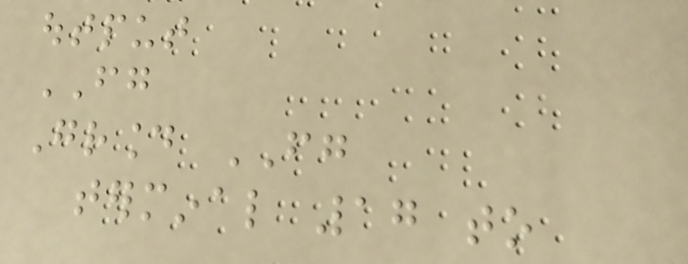output
FG
Ground FG
terminal 17 to
